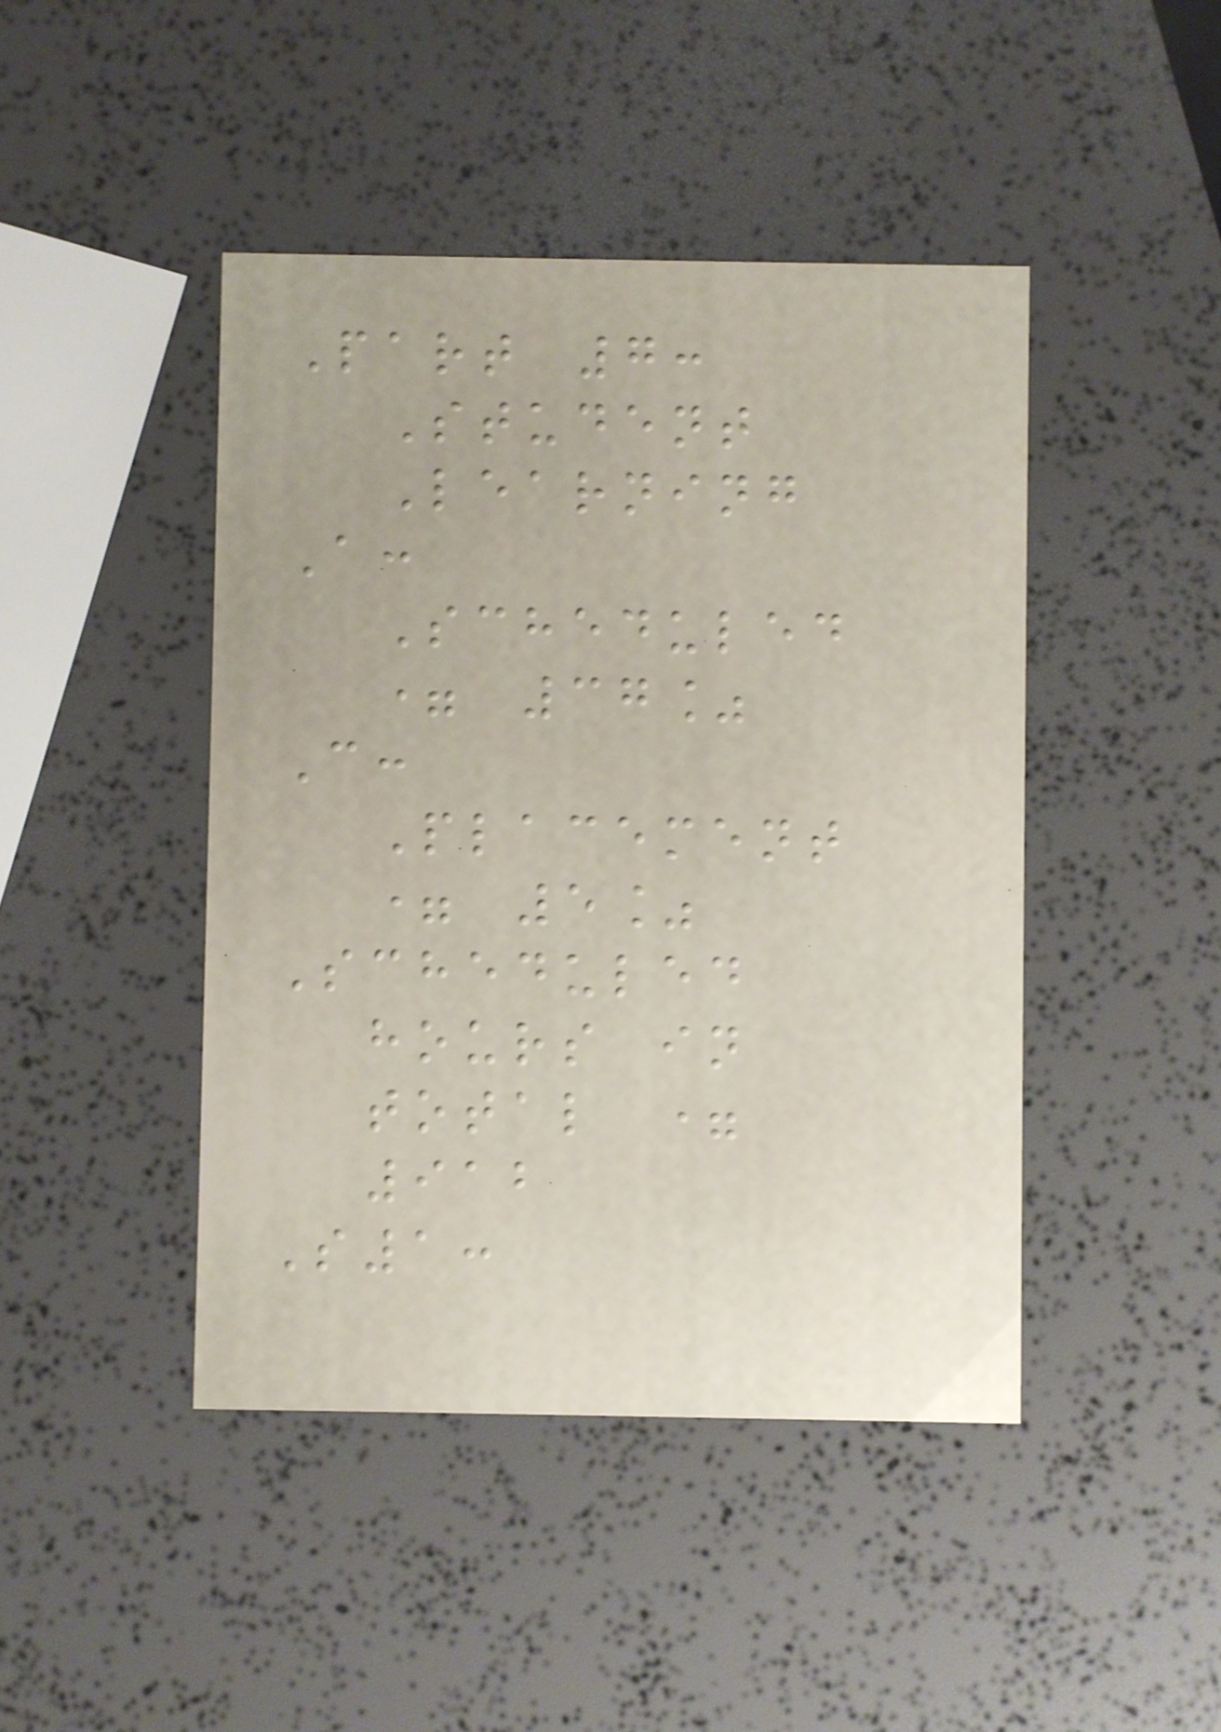Part 7:
Student
Learning
A:
Scheduled
= 37%
C:
Placement
= 5%
Scheduled
hours in
total =
912
S1:
